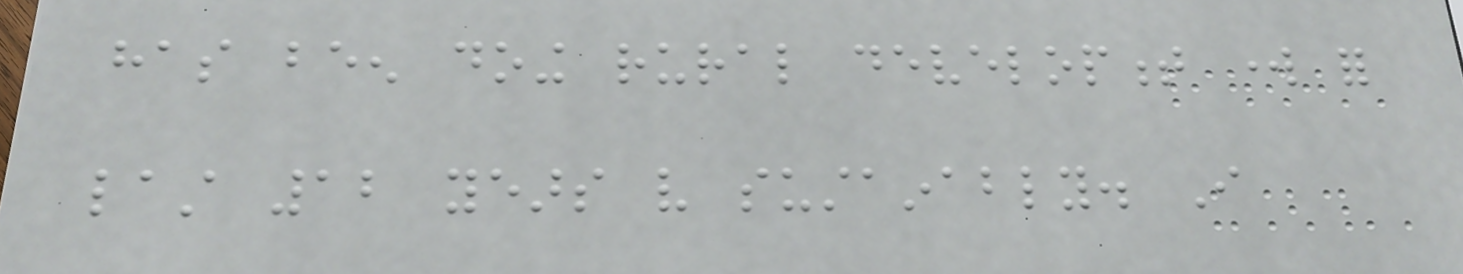has been doing rural development work for
last 12 years very sustainably. I
